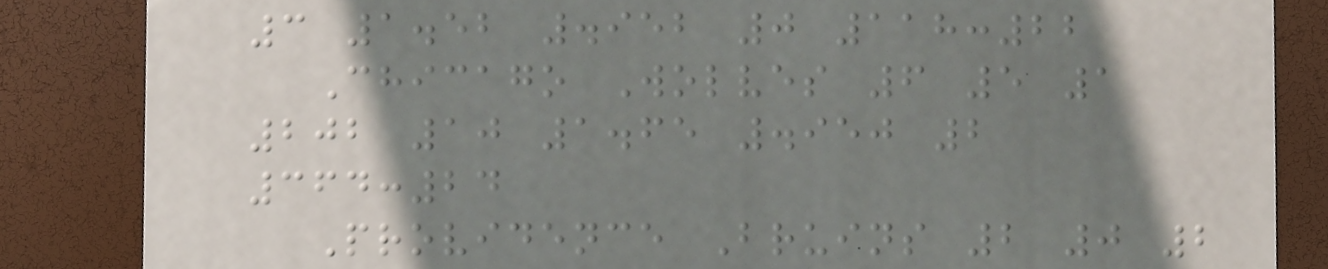3 1.52 .952 0 118:22
Chicago Wolves 6 5 1
202 10 1.65 .950 2
364:24
Providence Bruins 2 0 2
